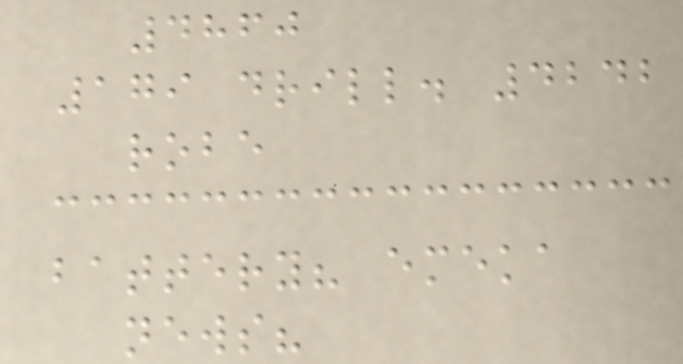4860
179 drill. 4242
robe
battery? emeka
news?
